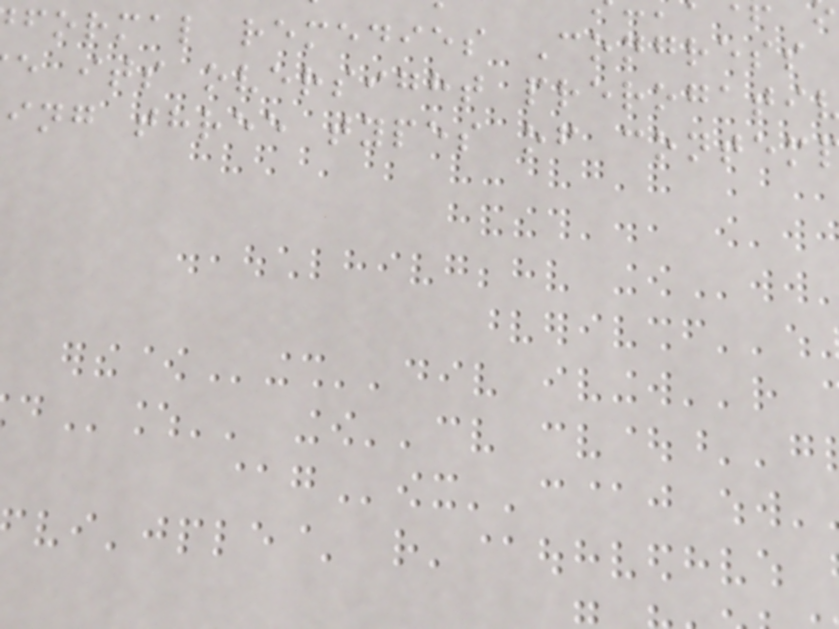formal remedies Congress
e its oversight prerogati
ing three types of contem
